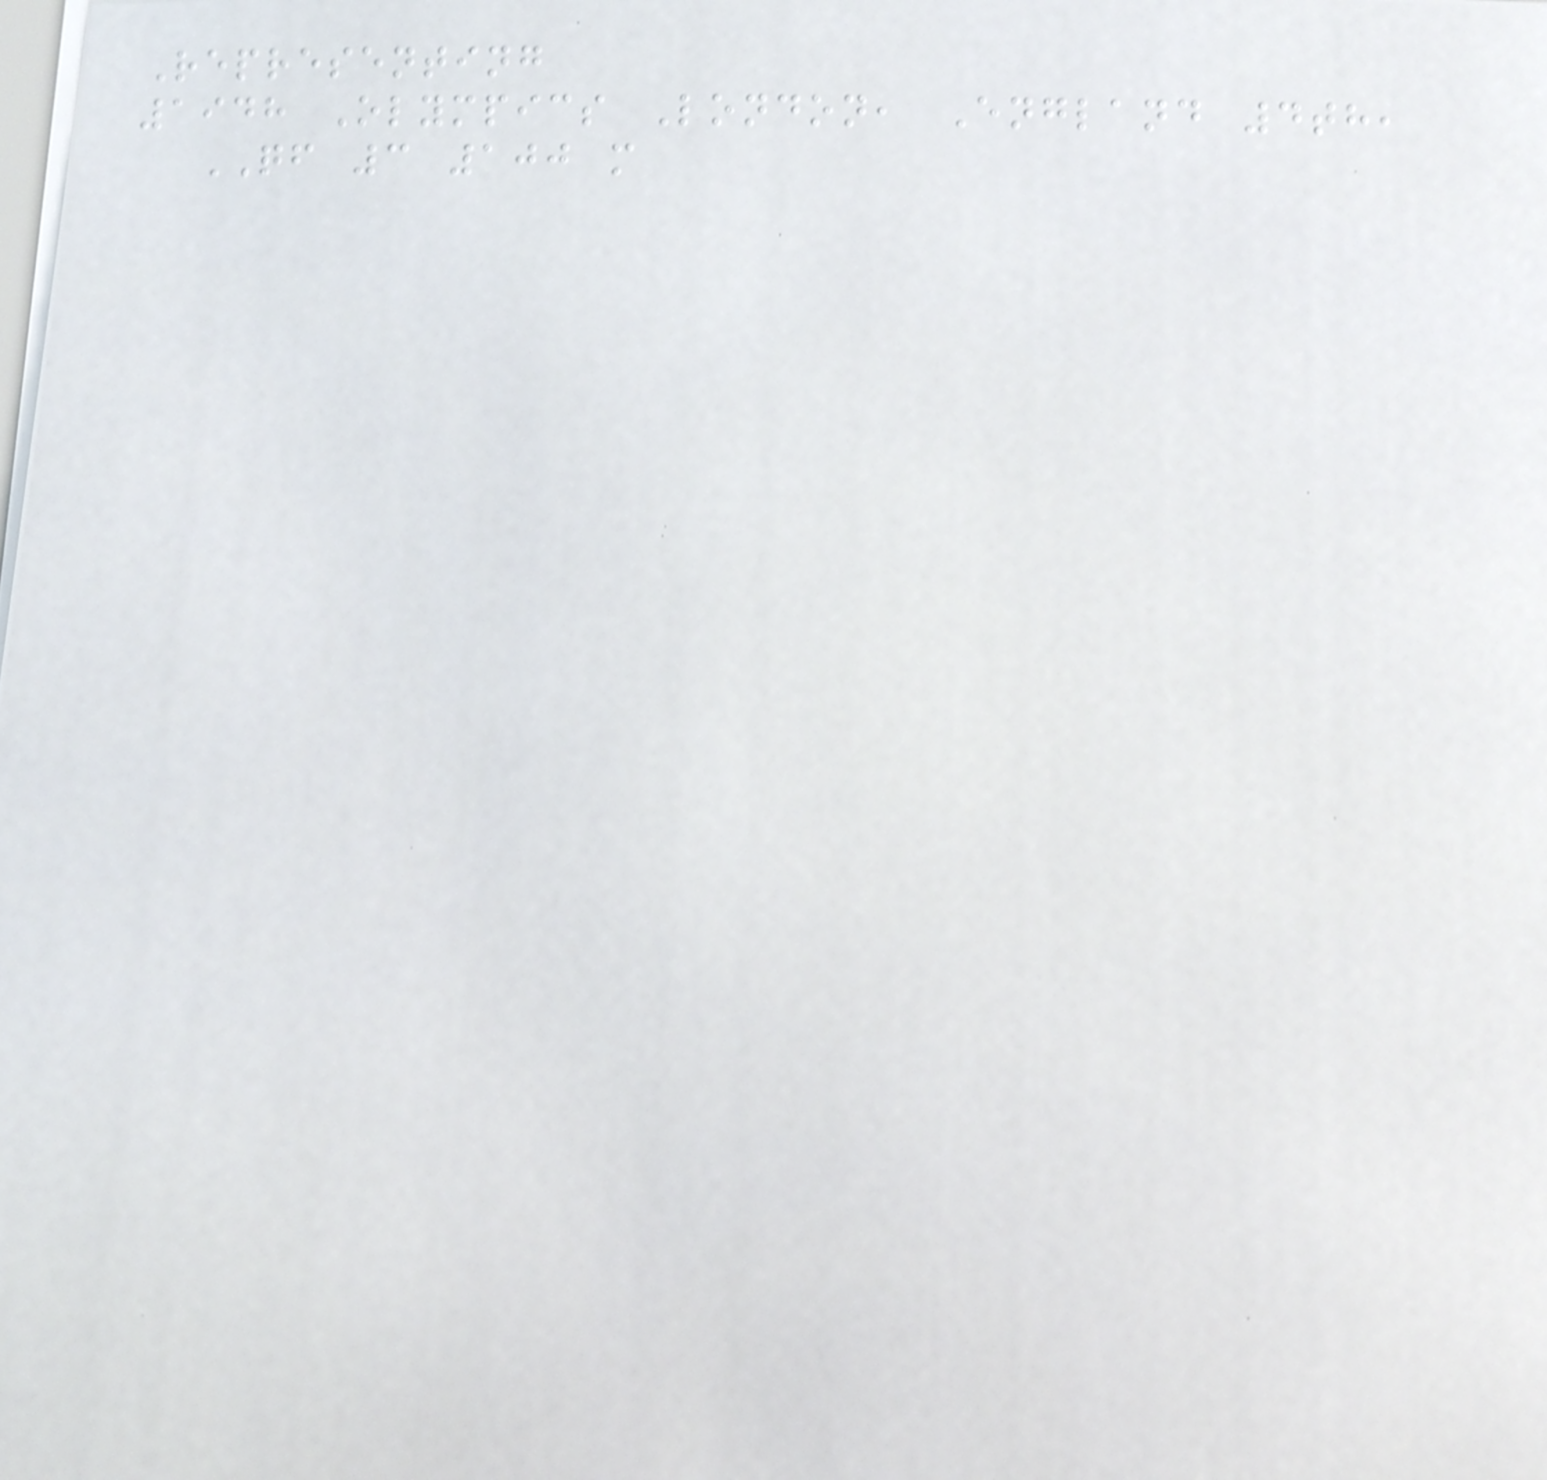Representing
1948 Olympics London, England 4th,
QF 3 100 m
